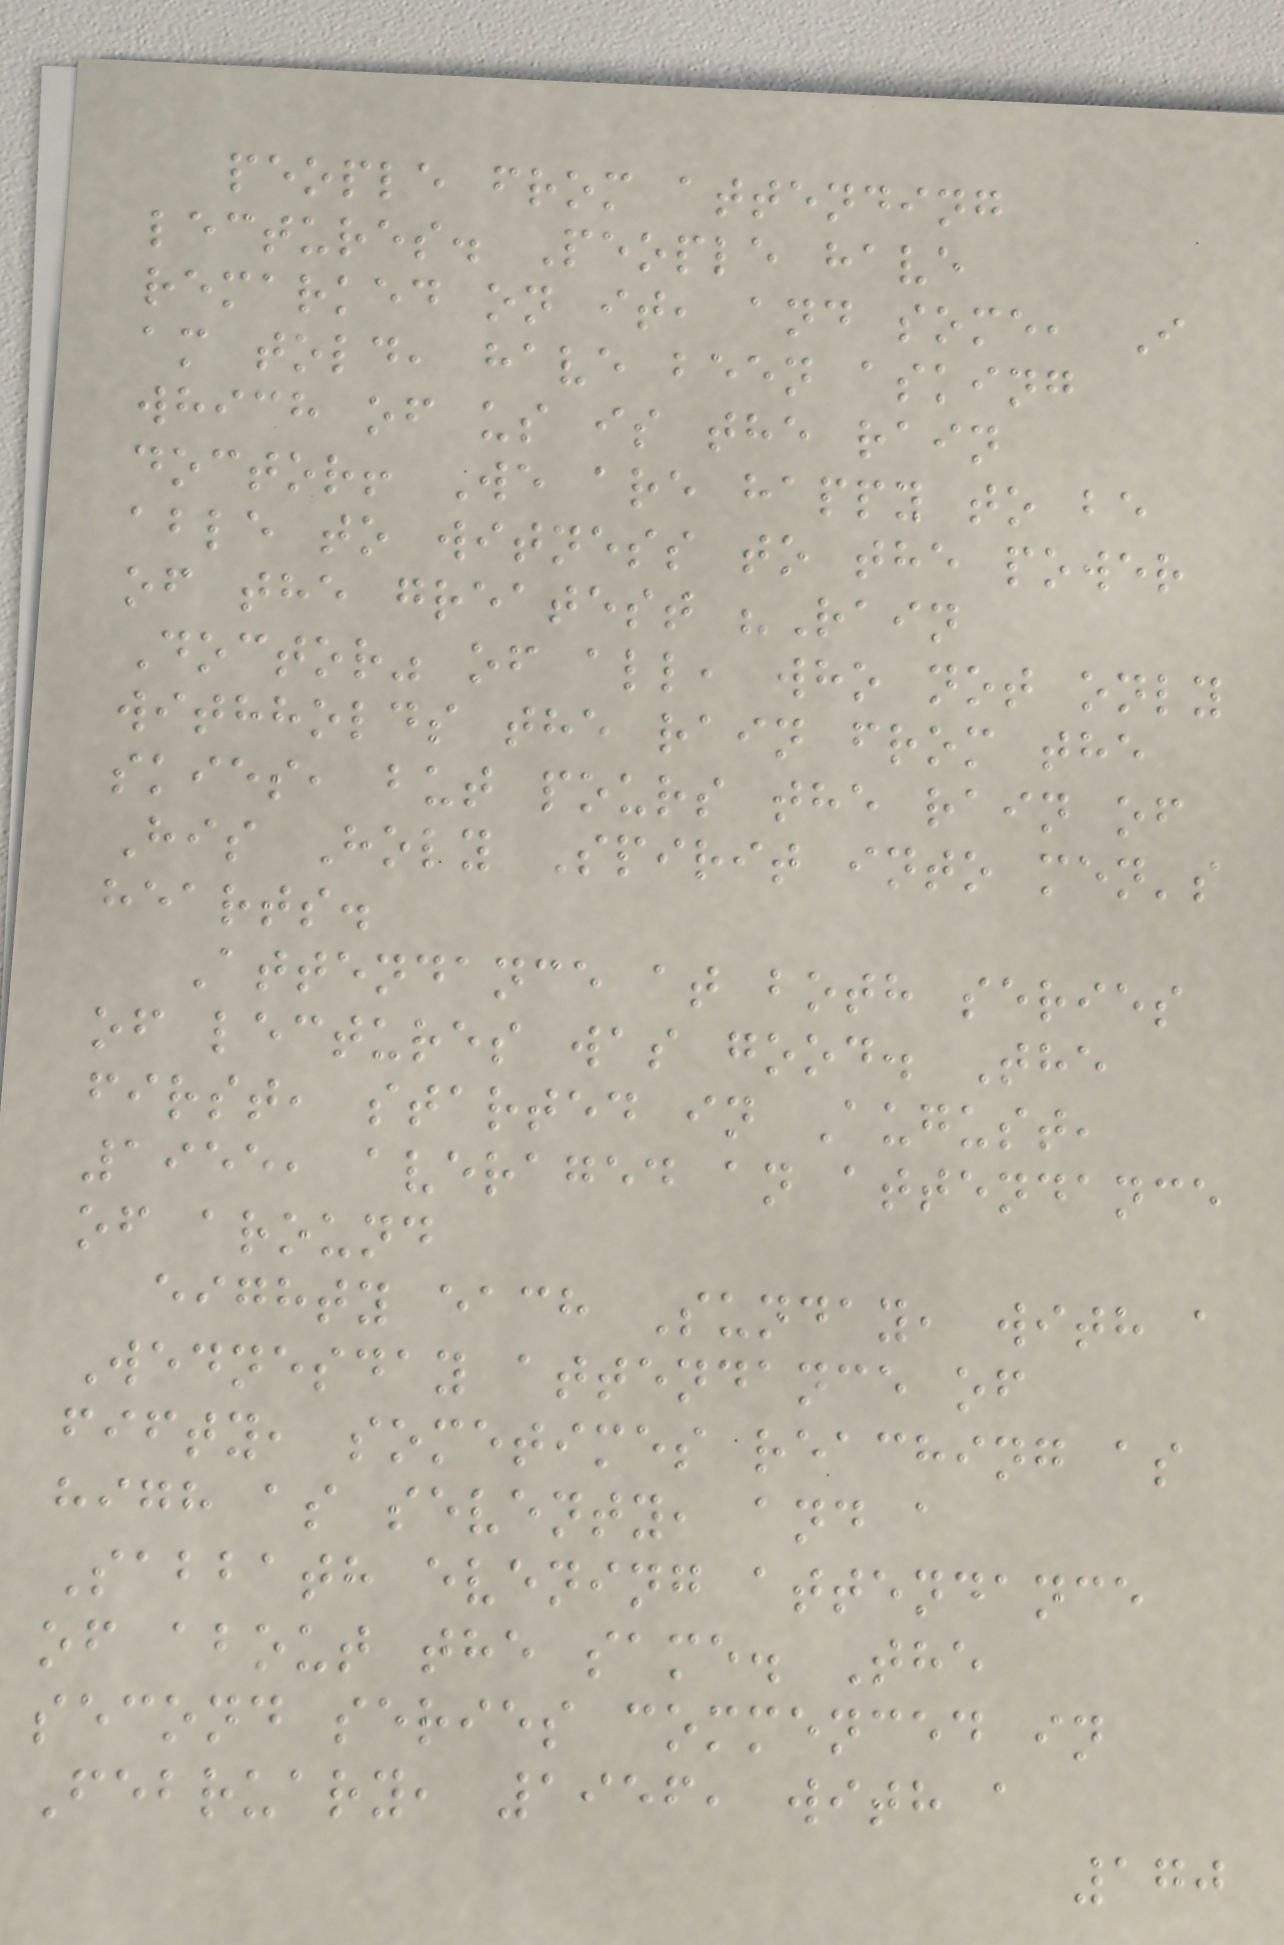people from attending
lectures. People have
remarked on it, and some, I
am told, have been asking
which of us is the rain
doctor! We are happy to be
able to witness to the power
of the greatest "Rain
Doctor" of all, who not only
withholds the rain from the
skies, but pours the rain of
His Holy Spirit into men's
hearts.
Attendance at both series
of lectures was good. The
first, started in August,
1955, averaged an attendance
of around
eighty each Sunday, with a
Wednesday attendance of
fifty, sometimes reaching as
high as seventy, and a
Sabbath evening attendance
of about the same. The
second series commenced in
February, 1956, with a
170
